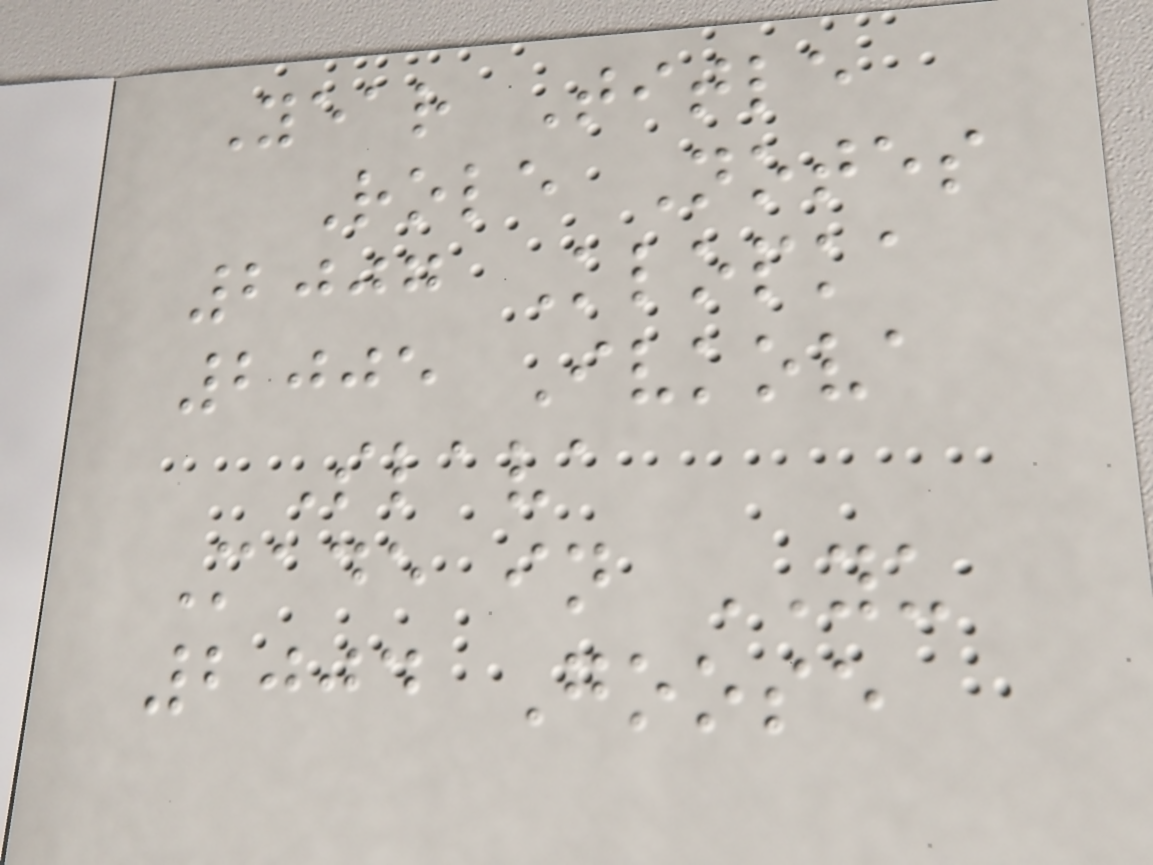Year Title
Role Notes
2007 Klopka
2005 Ivkova
Slava
Made in YU
2004 Goose
